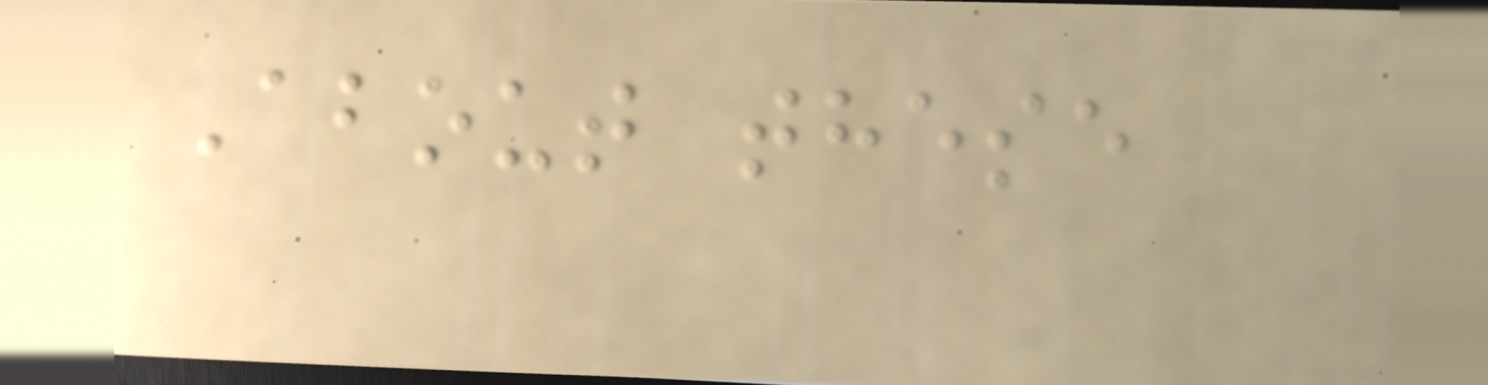About these
